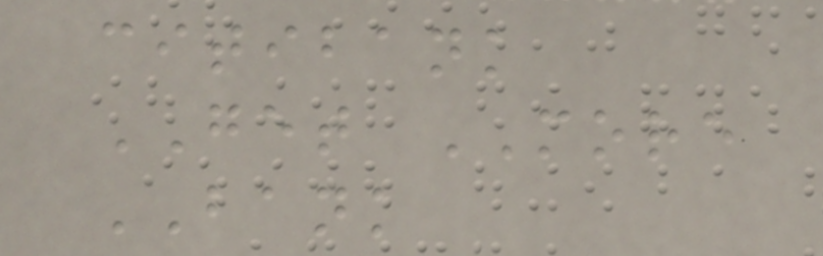citibank
GET MORE
BANK
